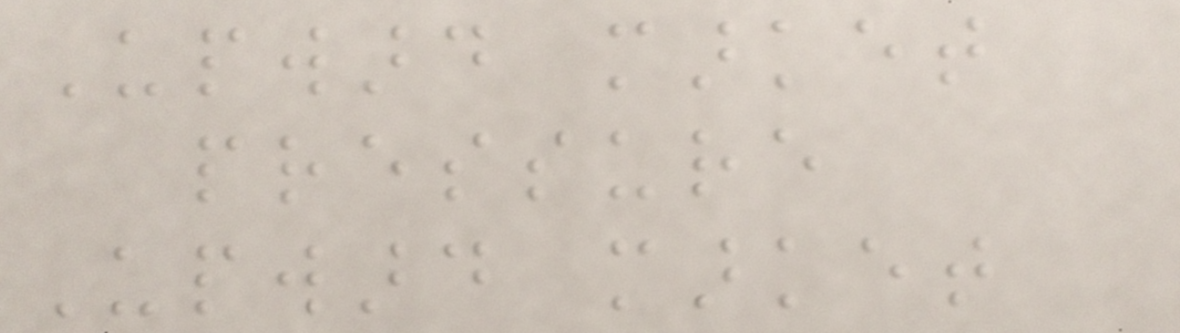Upward market
pressure
Upward market
